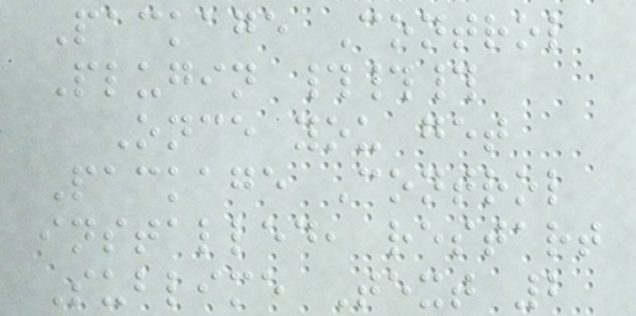Package Control
Plugin ###
Once you get
Package Control
installed, restart
Sublime Text 2
